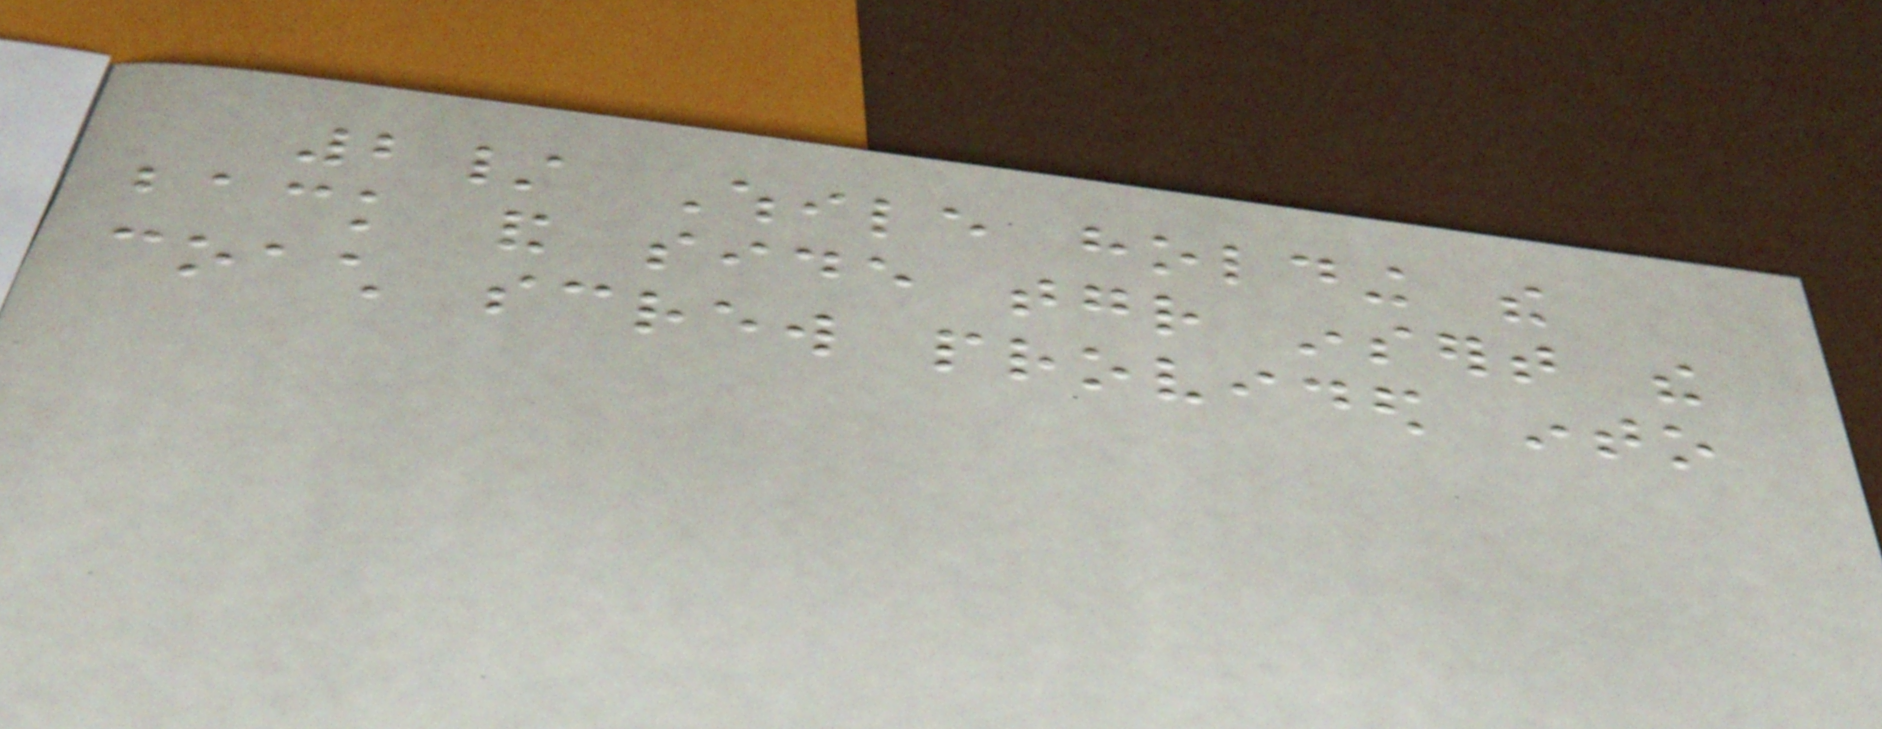2/ While holding the
back and side together insert the
coach screw provided into
